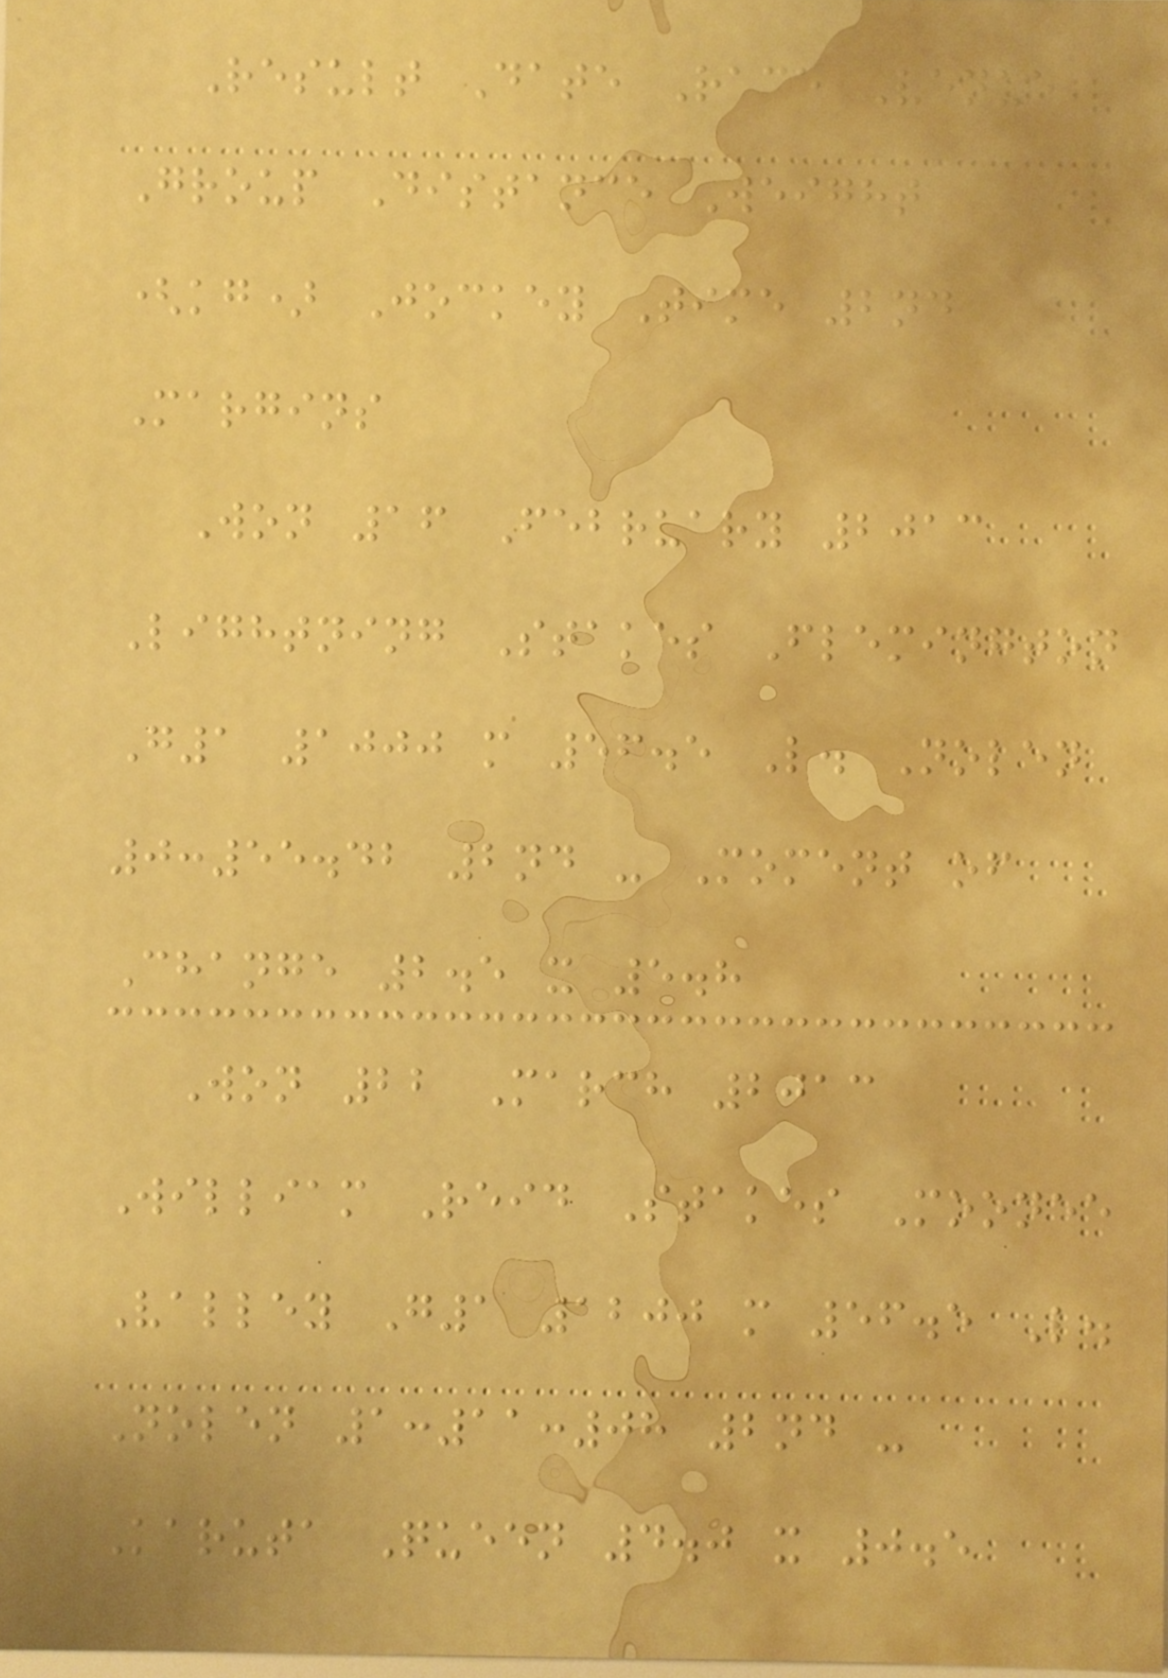Result Date Race Venue
Group Distance Weight
(kg) Jockey Time 2nd
Margins
Won 16 February 2013
Lightning Stakes Flemington
G1 1000 m 56.5 L. Nolen
0:55.42 2nd - Moment of
Change 2.5 x 5.8
Won 22 March 2013
William Reid Stakes Moonee
Valley G1 1200 m 56.5 L.
Nolen 1:11:08 2nd -
Karuta Queen 4.0 x 0.5
